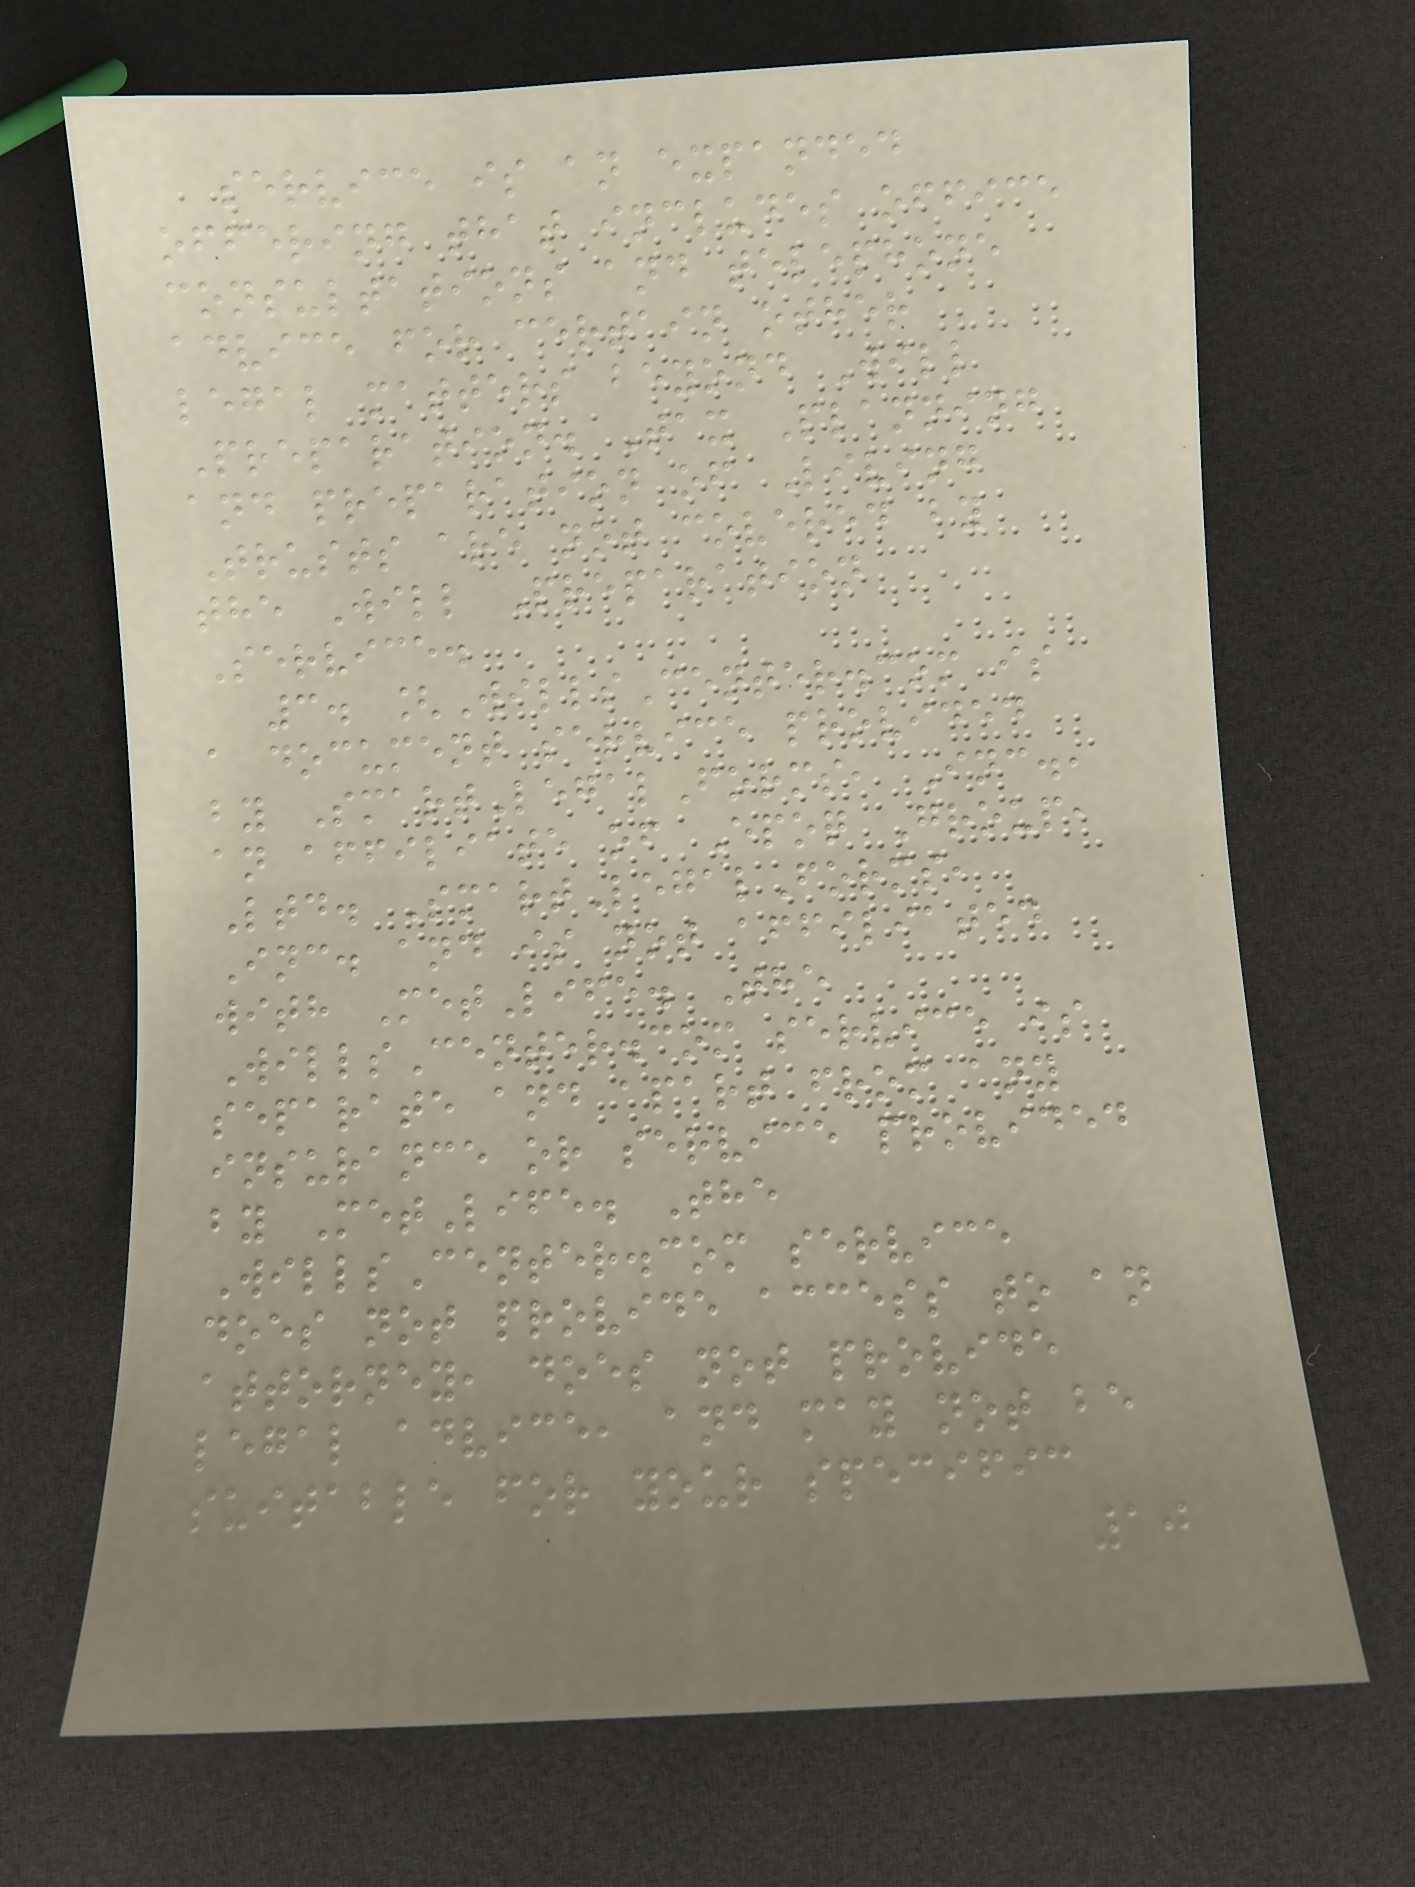service is an expanded
offering that includes office
consultations and telephone
advice for certain other
legal matters beyond Will
Preparation. Tax Planning
and preparation of Living
Trusts are not covered by
the Will Preparation
Service.
3. [WillsCenter.com is
a document service provided
by SmartLegalForms, Inc.,
an affiliate of Epoq Group,
Ltd. SmartLegalForms,
Inc. and is not affiliated
with MetLife. The
WillsCenter.com service is
separate and apart from any
insurance or service provided
by MetLife. The
WillsCenter.com service
does not provide access to an
attorney, does not provide
legal advice, and may not be
suitable for your specific
10
